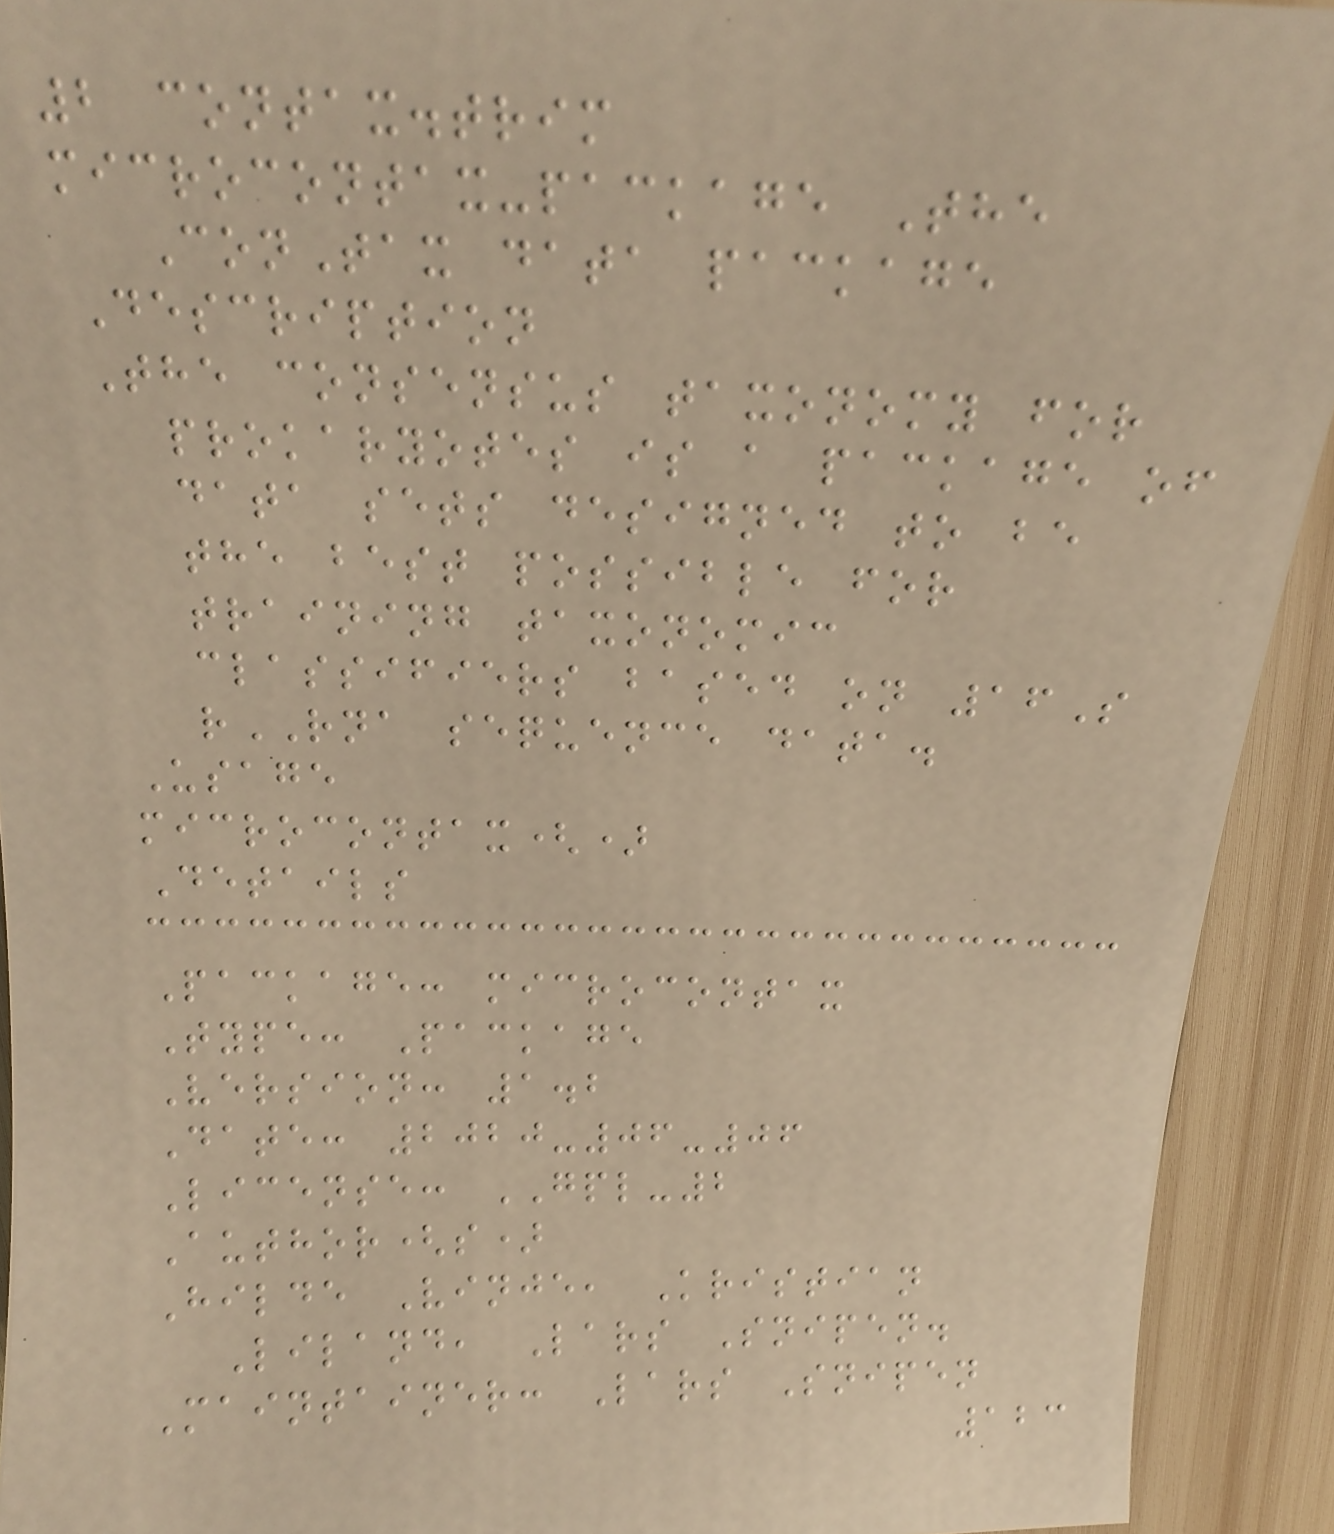2 contax.trim
microcontax-package The
ConTax data package
Description
The consensus taxonomy for
prokaryotes is a package of
data sets designed to be
the best possible for
training taxonomic
classifiers based on 16S
rRNA sequence data.
Usage
microcontax()
Details
Package: microcontax
Type: Package
Version: 1.2
Date: 2020-06-06
License: GPL-2
Author(s)
Hilde Vinje, Kristian
Liland, Lars Snipen.
Maintainer: Lars Snipen
123
